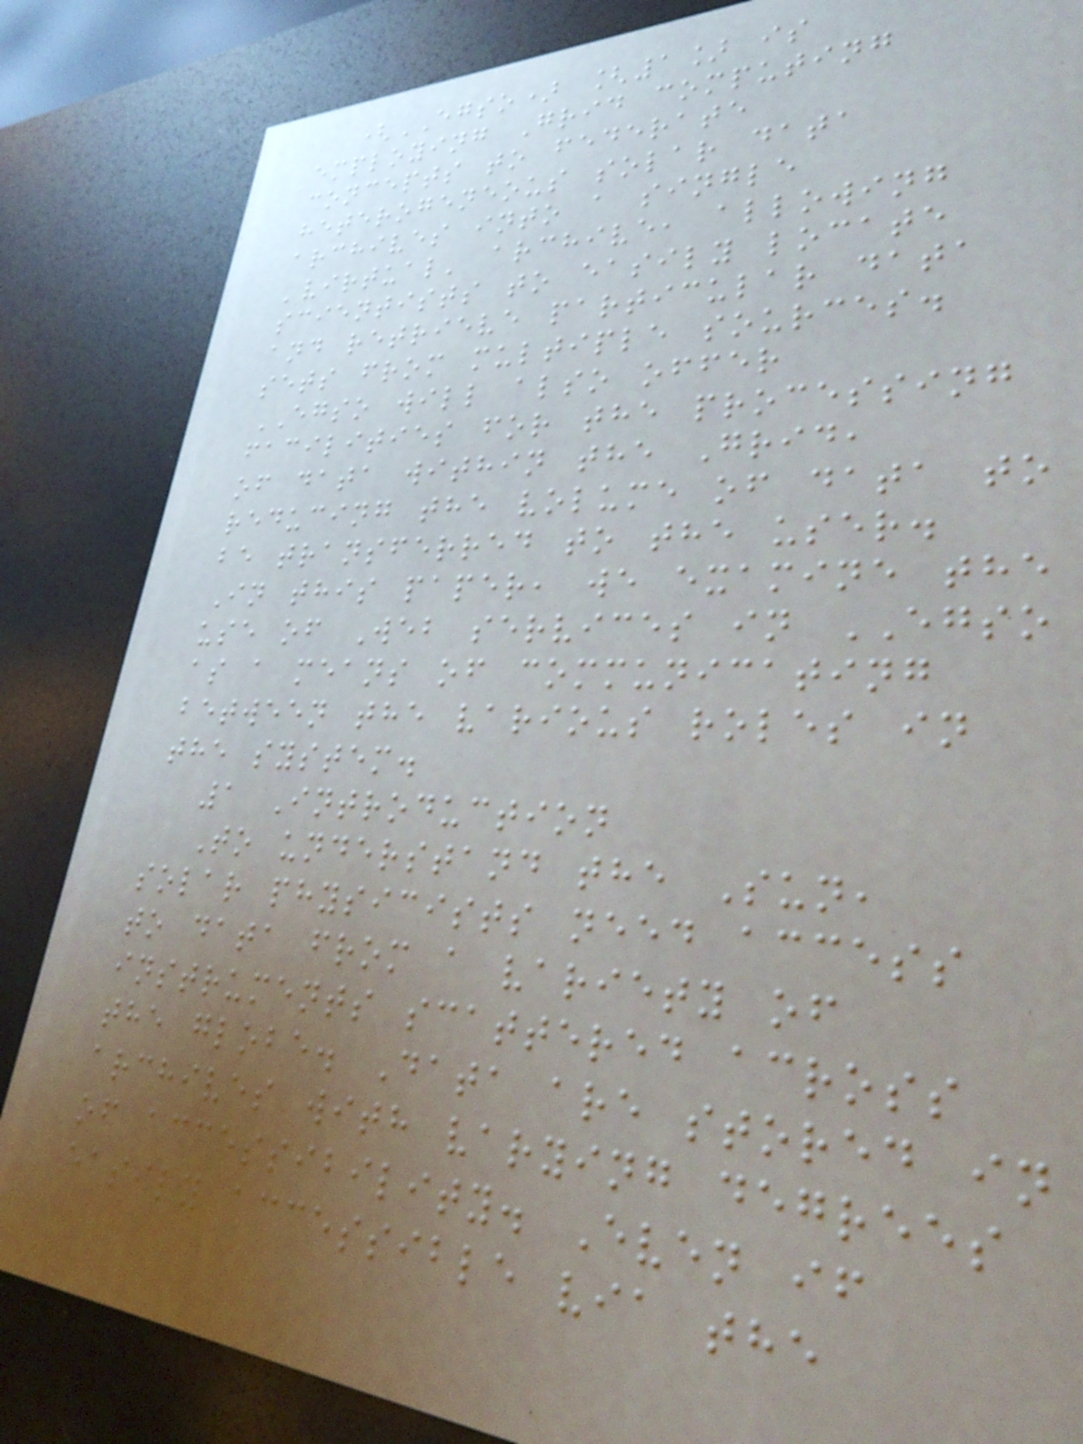(EGSO) [1] is
employing Grid computing
concepts to federate
heterogeneous solar data
archives into a single
'virtual' archive, allowing
scientists to easily locate
and retrieve particular data
sets from multiple sources.
EGSO will also offer
facilities for the processing
of data within the Grid,
reducing the volume of data to
be transferred to the user.
In this paper, we examine the
use of Web services in EGSO
as a means of communicating
between the various roles in
the system.
1 Introduction
To understand the Sun,
solar physicists need access
to data from a variety of
instruments scattered across
the globe. Data are stored in
archives with varying degrees
of accessibility. Even if
easily accessible via the
